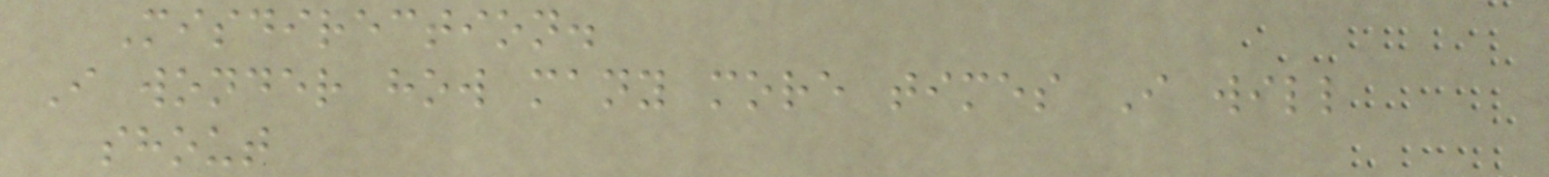Misdirection.
I wonder how many more times I will
shout
